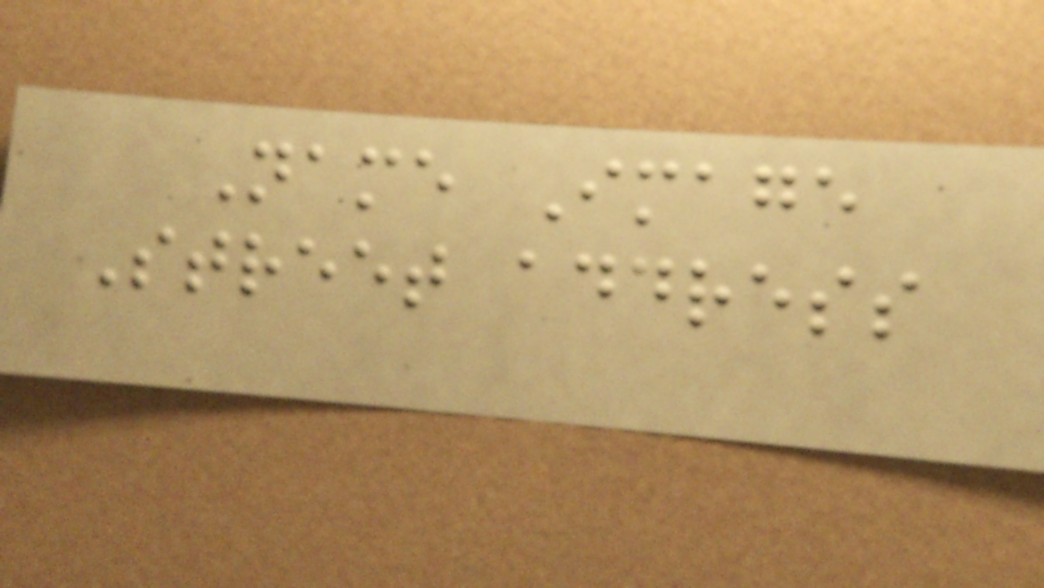Name Image
Street address
